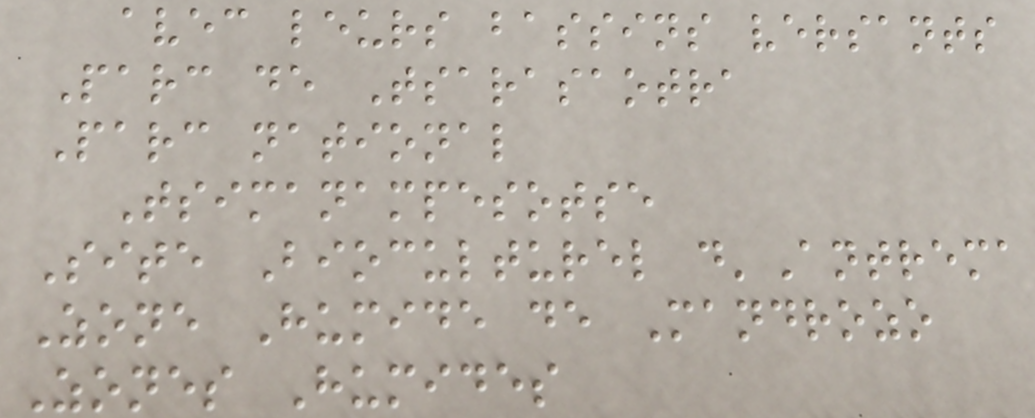avec leurs bassins versants
Parc de Tsarasaotra
Parc national
Tsimanampesotse
Site Bioculturel d'Antrema
Zone Humide de Mandrozo
Zones Humides
